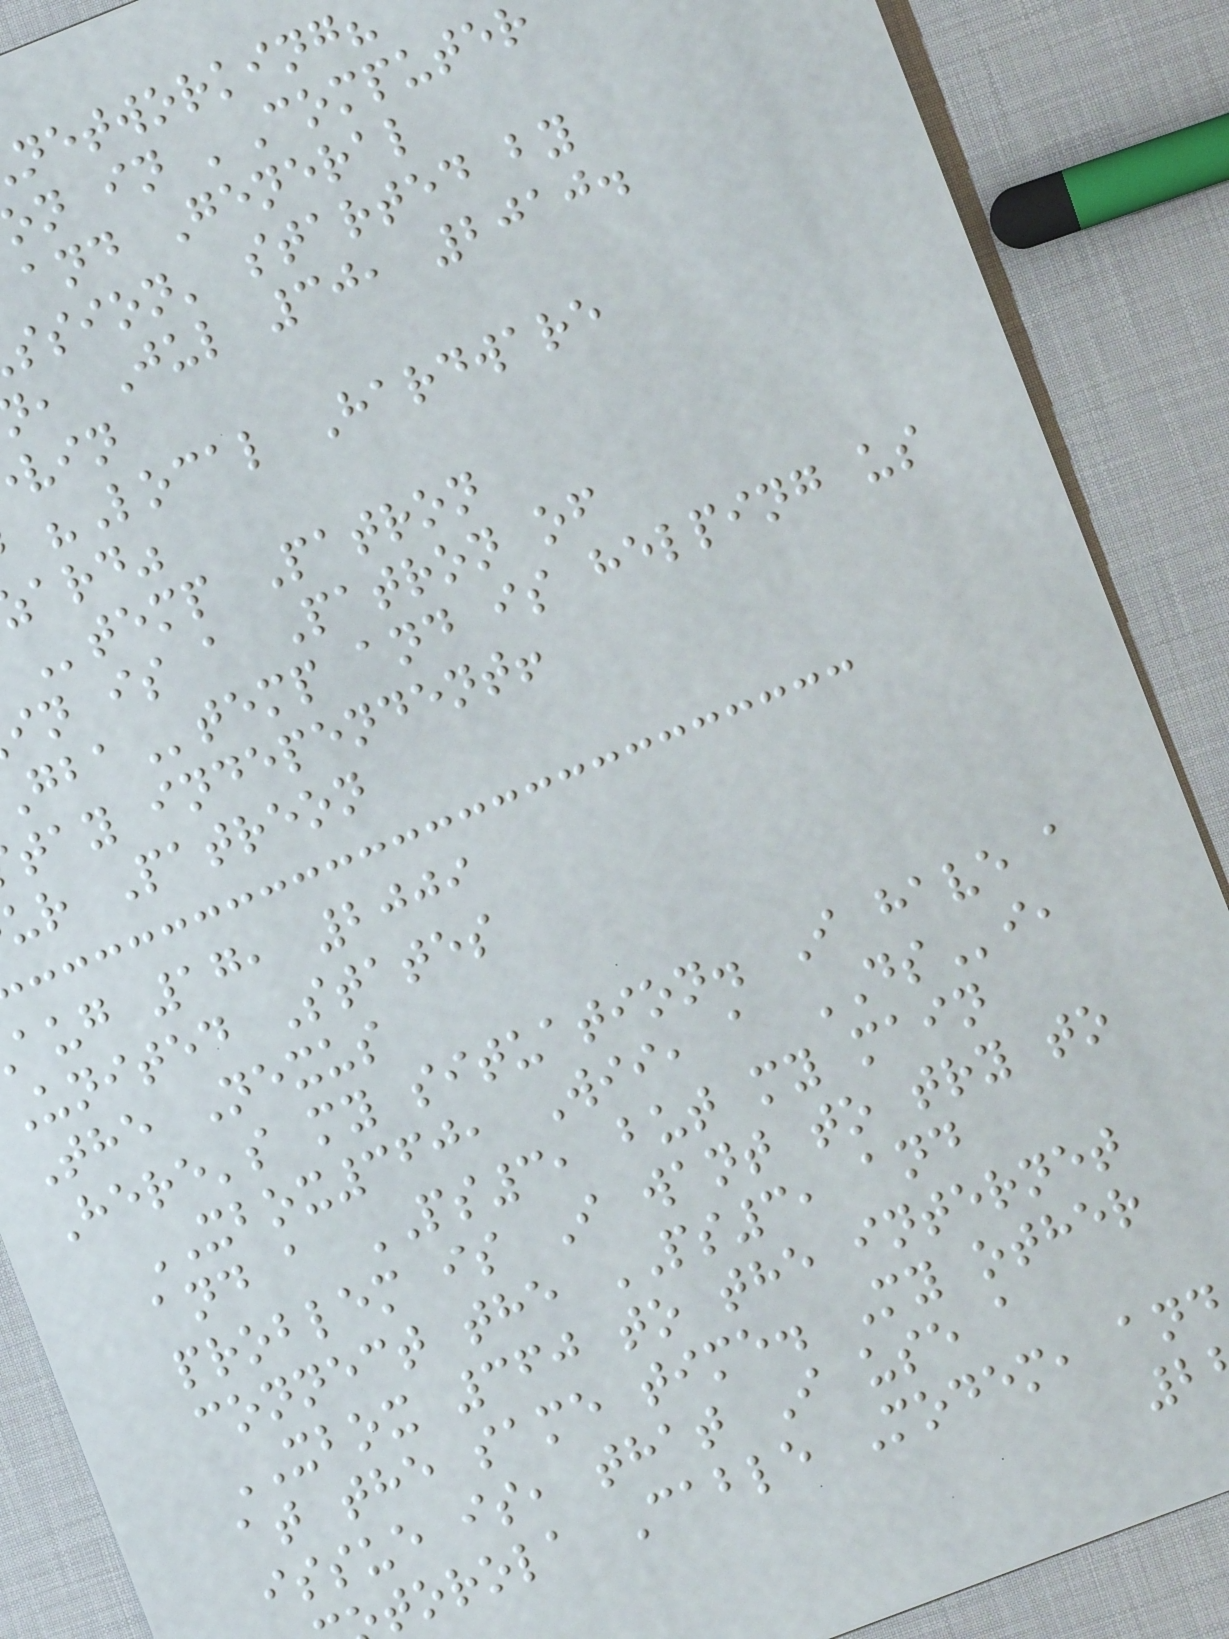networking?
on in 'Computer
and General
ssion' started by
, Jul 30, 2010.
"Local Hardware
ard"
temp Patron
in is a Patron of
temp and is helping us
tay independent!
ur Patreon
aug 17, 2009
United States
The Nexus
Here's my situation. I have a
XBOX360, Wii, a DSi,
and a PS3, but my main
problem is I want to try to
connect the PS3, and
XBOX 360 to the internet
at the same time. My other
issue is, that I use a
torola Cable Modem, and
